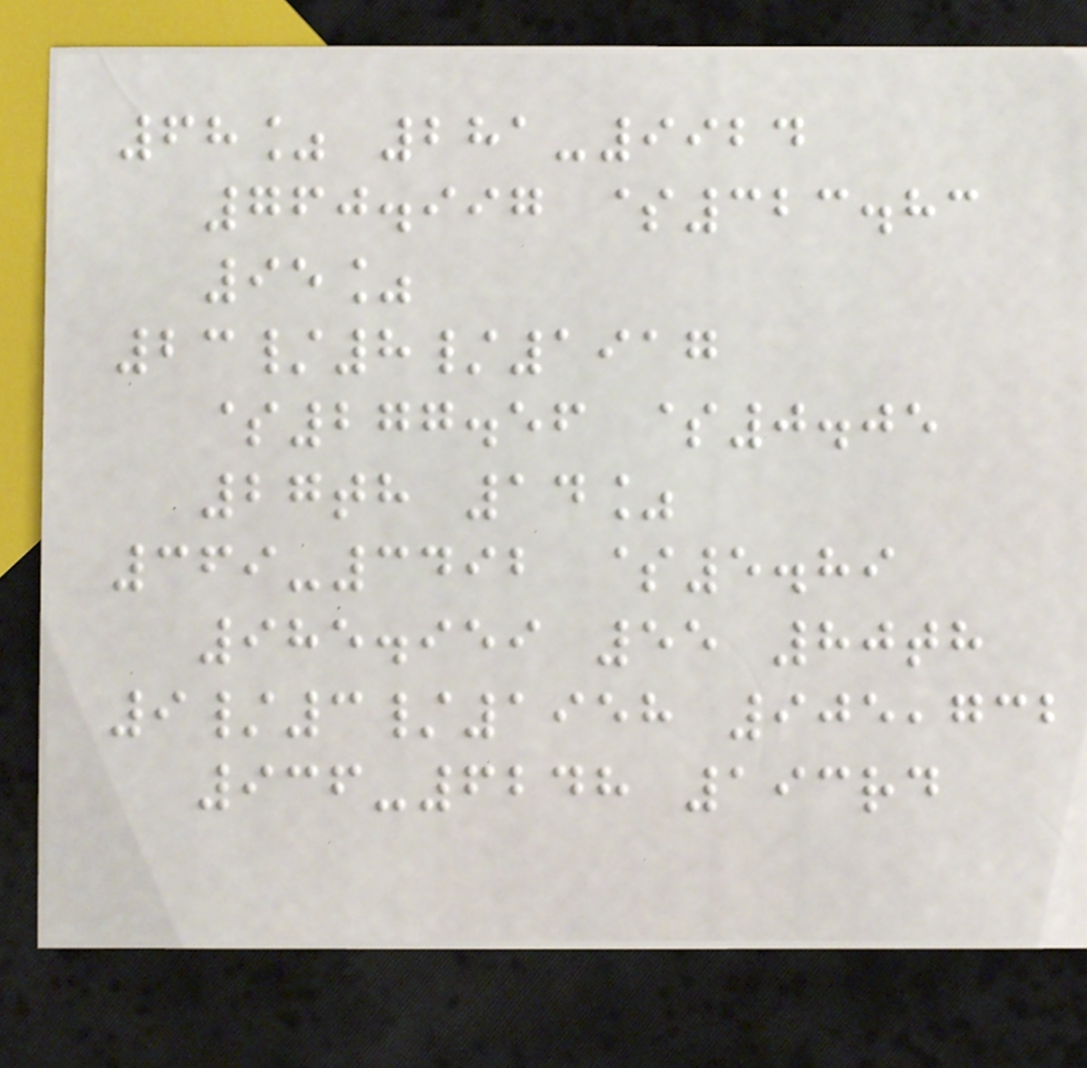68% 281-9924
760.997 $323.83
95%
23/8/1917
$277.56 $0.05
27th 14%
369-3492 $5.89
985.959 55 80th
9/3/1958 905,732
936-6248 193rd
